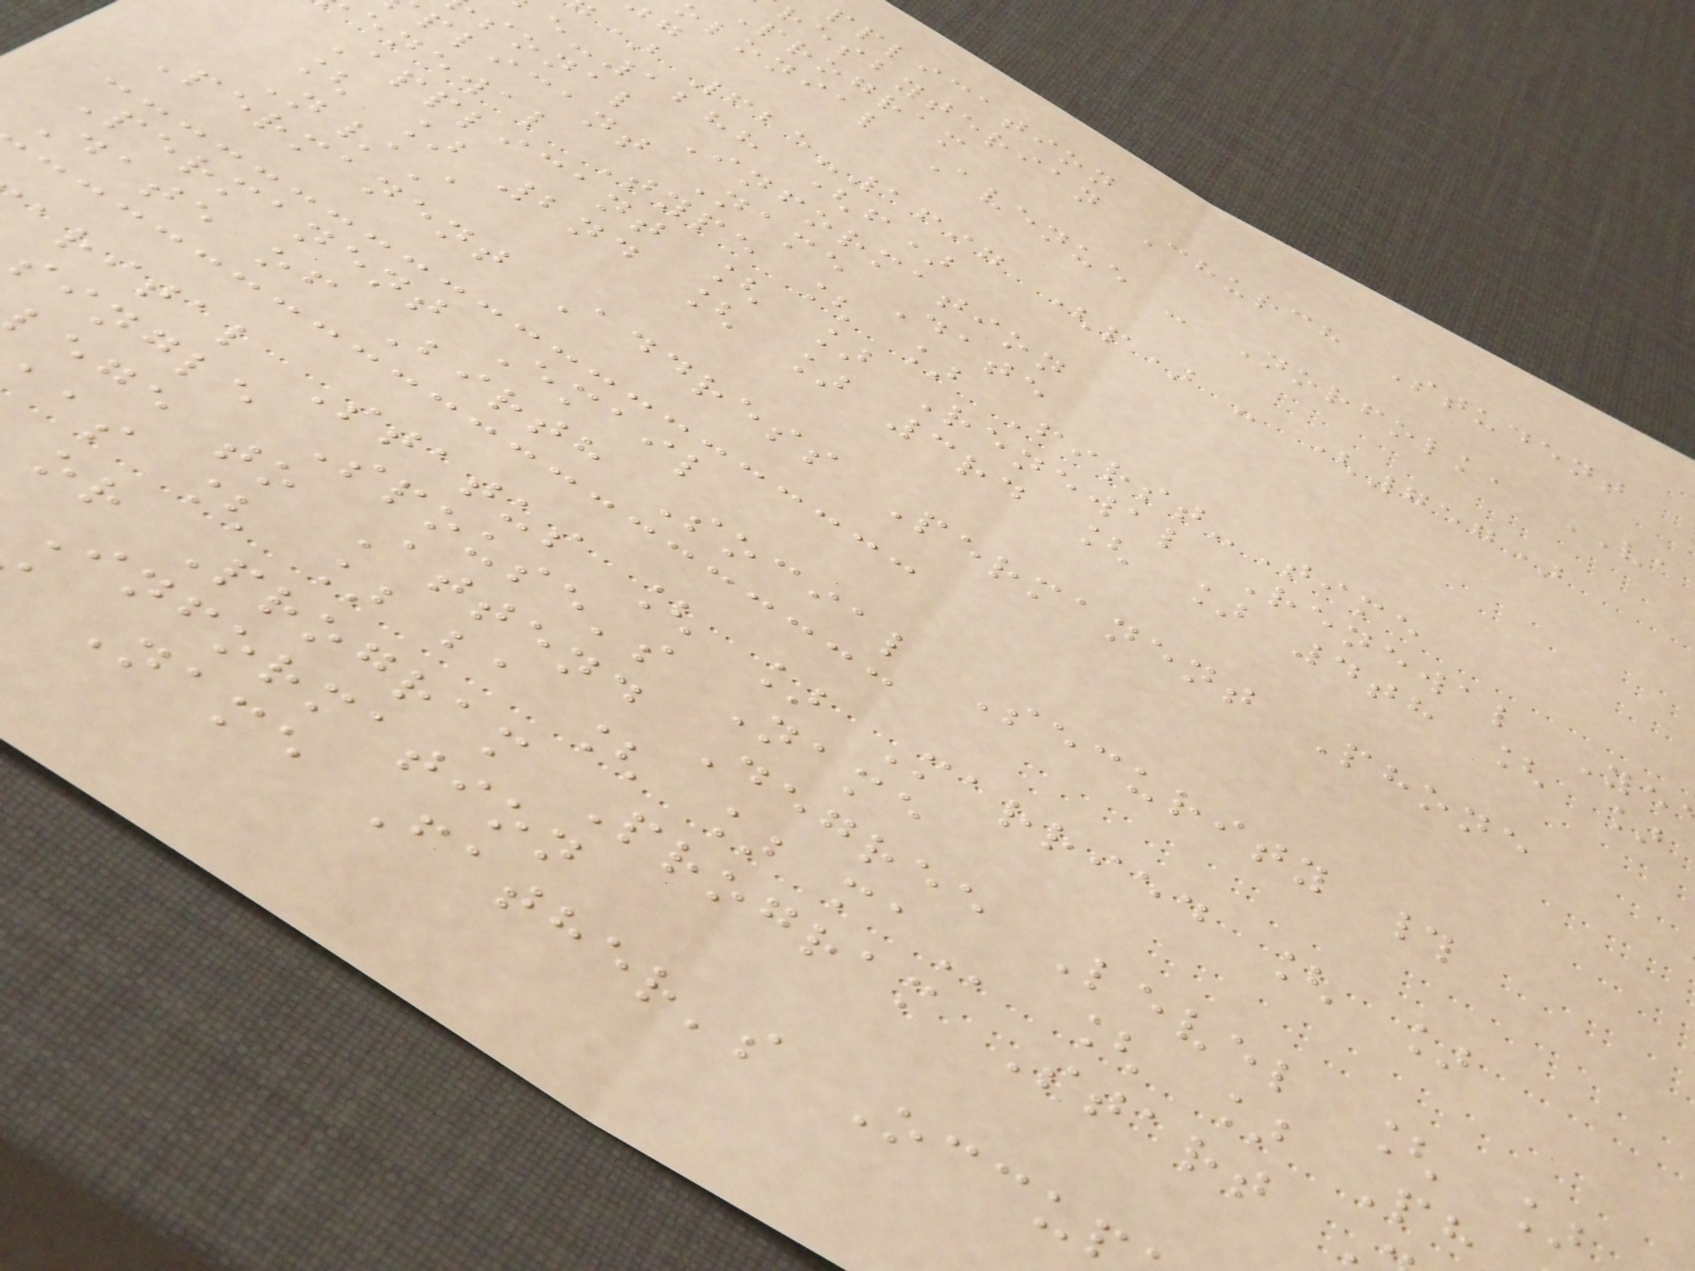pplication
resbyterian Church Student
Program
olonial Avenue - Norfolk, VA
) 625-1697 (p) - (757)
-1288 (f)
sonal Information
plicant Name Date
enewal Type [ ] First-Time
Applicant [ ] Renewal Renewal Ye
[ ] 2nd [ ] 3rd [ ] 4th [ ]
N/A
Permanent Address Permanent Phone
Permanent Email
Date of Birth Social Security #
arital Status [ ] Married [ ]
single Spouse's Name
lege to Attend Degree Level [ ]
as [ ] ba [ ]
or Program Program Start
Information
Name Father's Occu
